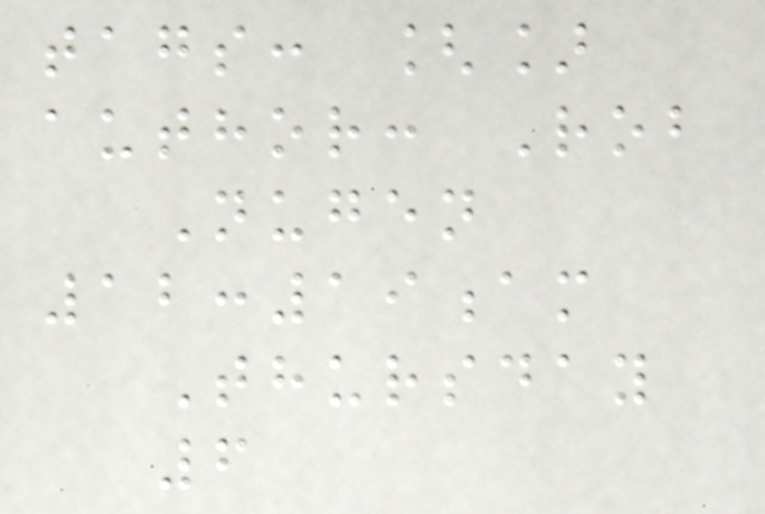tags: []
author: Rob
Nugen
12:19am
Thursday
6
